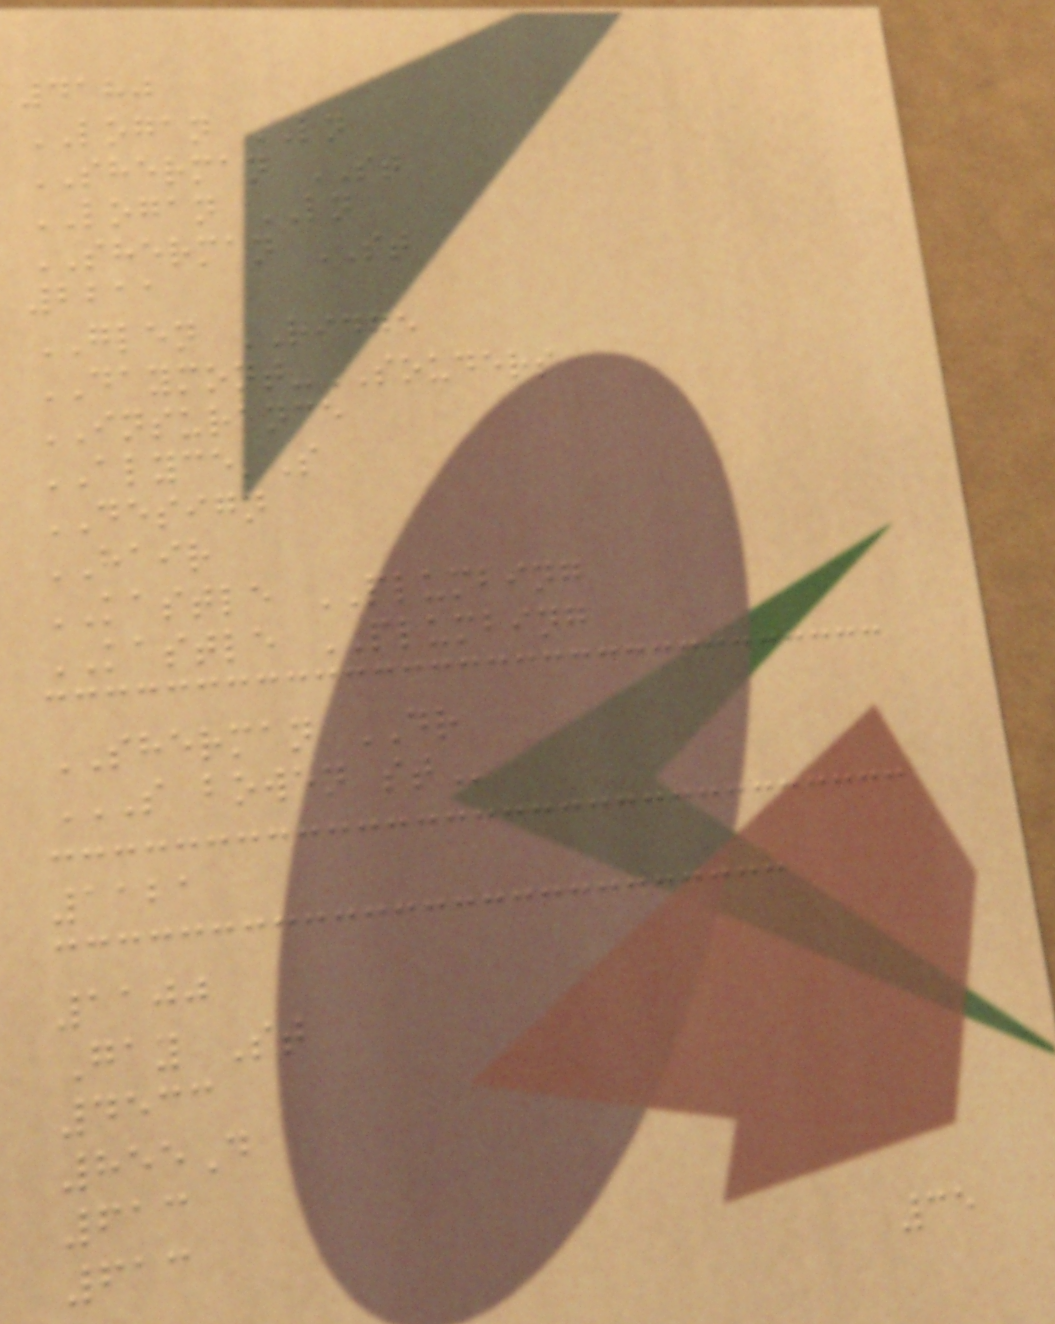4180
LOGAN LN
SHERMAN ST
LOGAN LN
SHERMAN ST
2211
GLEN RIDGE
DAYMONT-SOUDERS
INSURANCE
ALYCE'S
DESIGN
HAIR
KASTLE PLUMBING
KASTLE PLUMBING
SHERMAN DR
S BOWEN ST
1121
1100
Gay St
4533
855D
613
613
35
